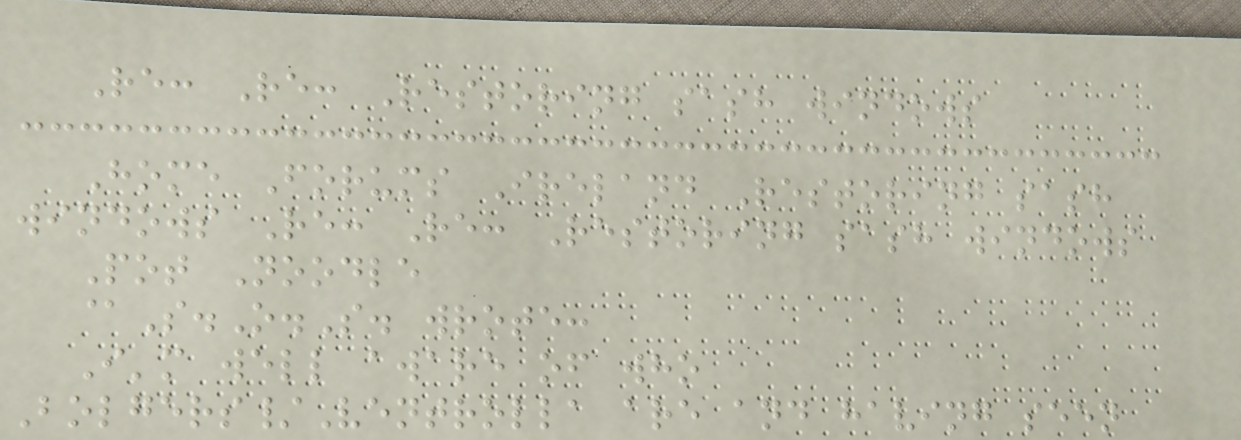Re: Re: Restoring sash windows
Home Forums Ireland Restoring sash
windows Re: Re: Restoring sash windows
Pot Noodle
@S.O.S. wrote:
I'm well aware of who
Bolgers/Ventrolla are and having seen
